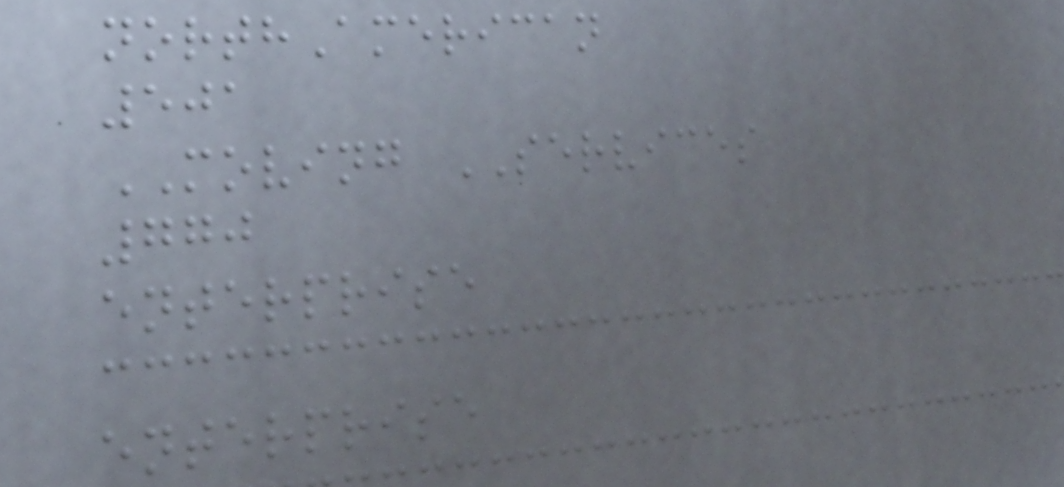northAmerican
501
MOVING SERVICES
770
enterprise
enterprise
